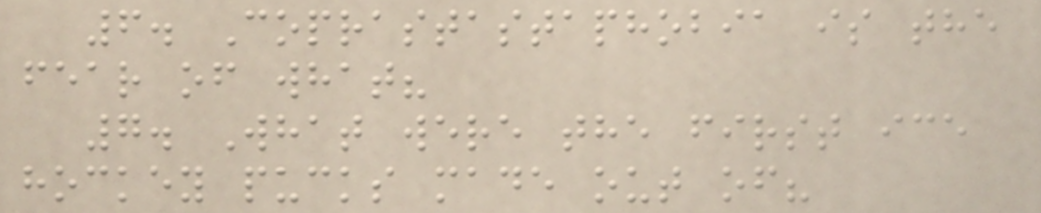6. Coprastastaphobia is the
fear of what?
7. What were the first ice
hockey pucks made out of?
